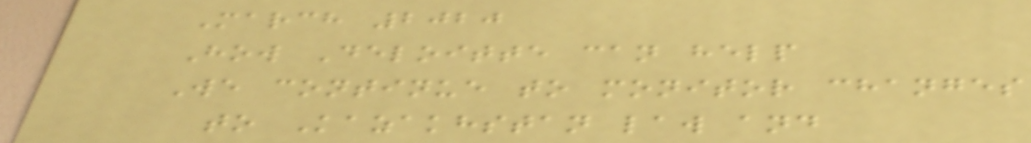March 2020
How Deloitte can help
We continue to monitor changes
to Kazakhstan law and
